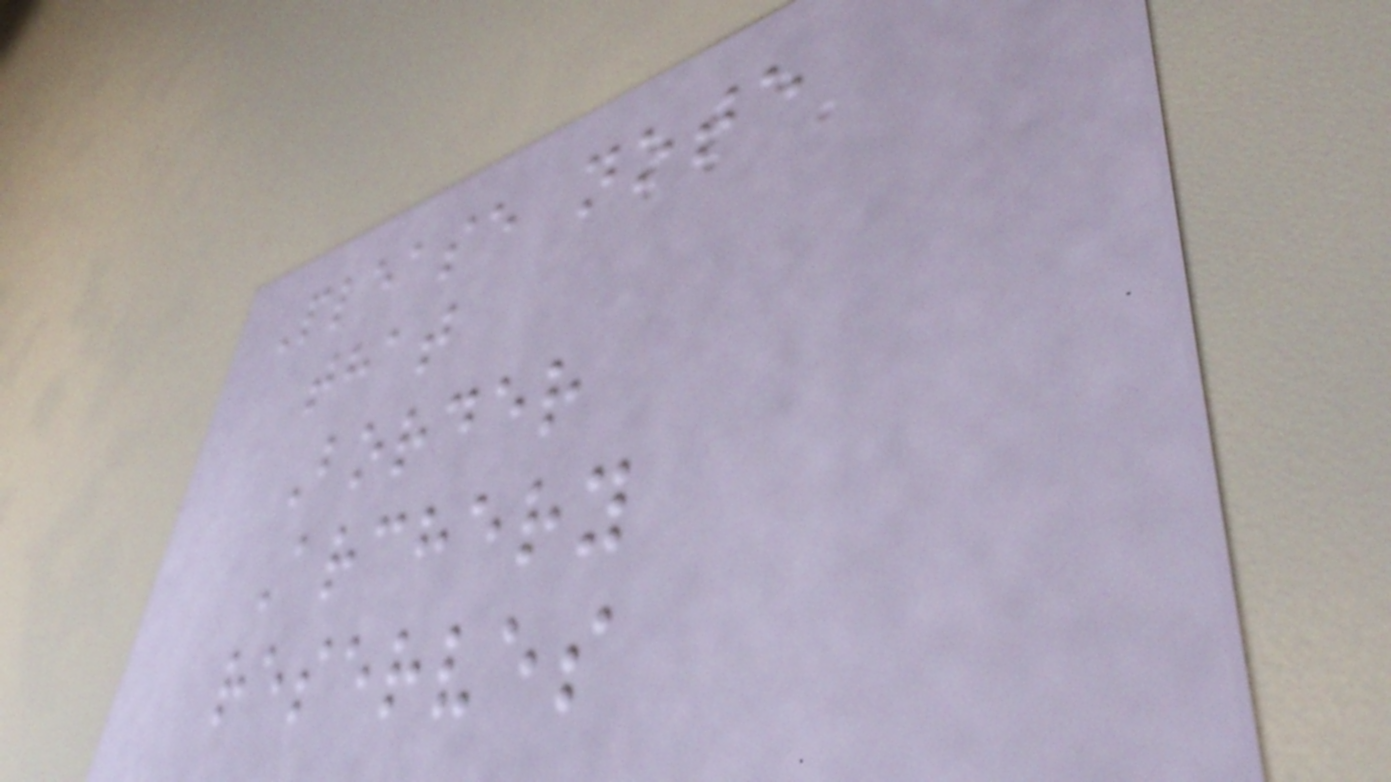Please note
that
Border
Archery
reserves
